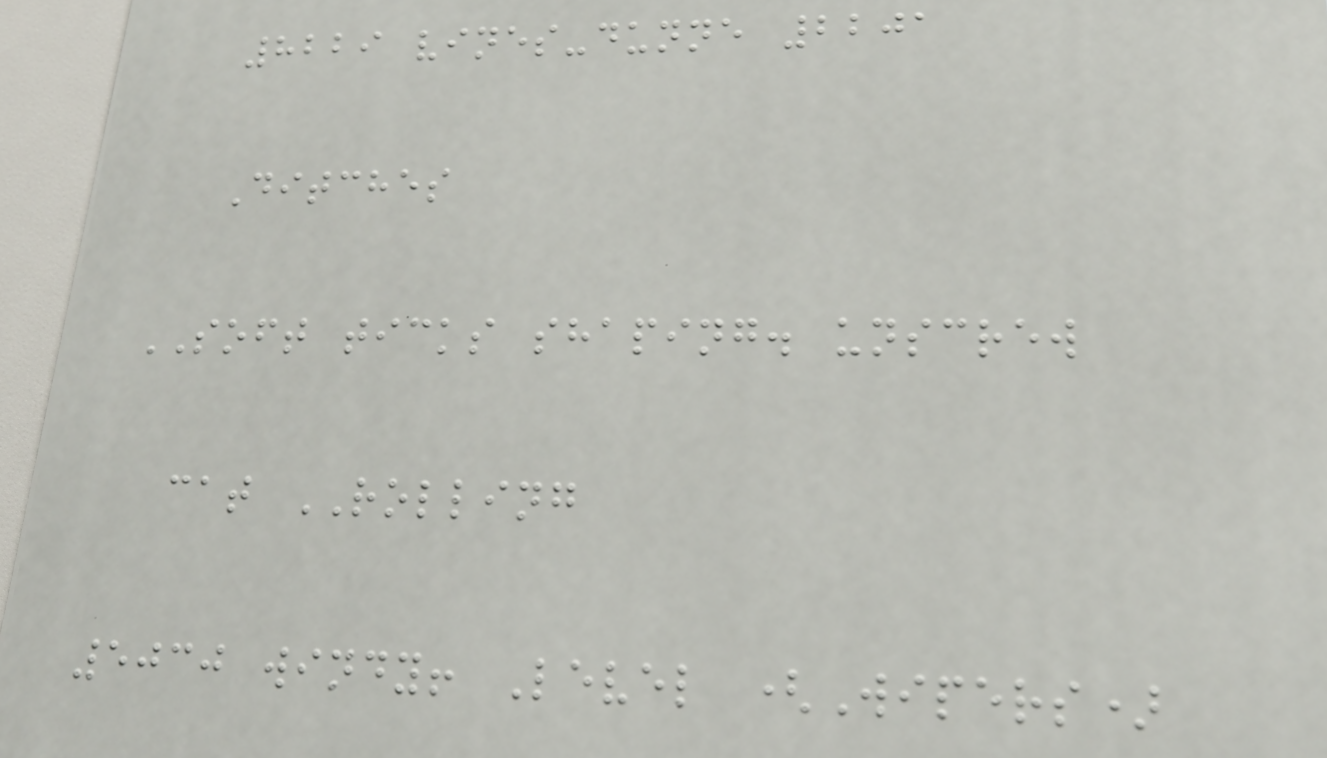8229 vines-dunne 2201
Ditches
SOFT ticks shaping. unscrew
cat ROLLING
5030 windy! Level (Wipers)
